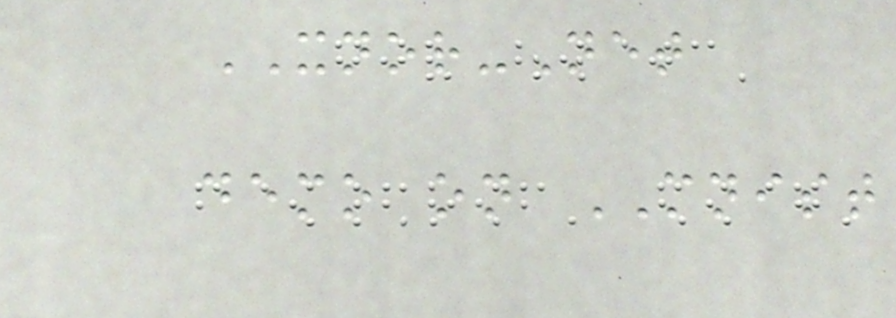XNOR-Net
demo on MNIST
